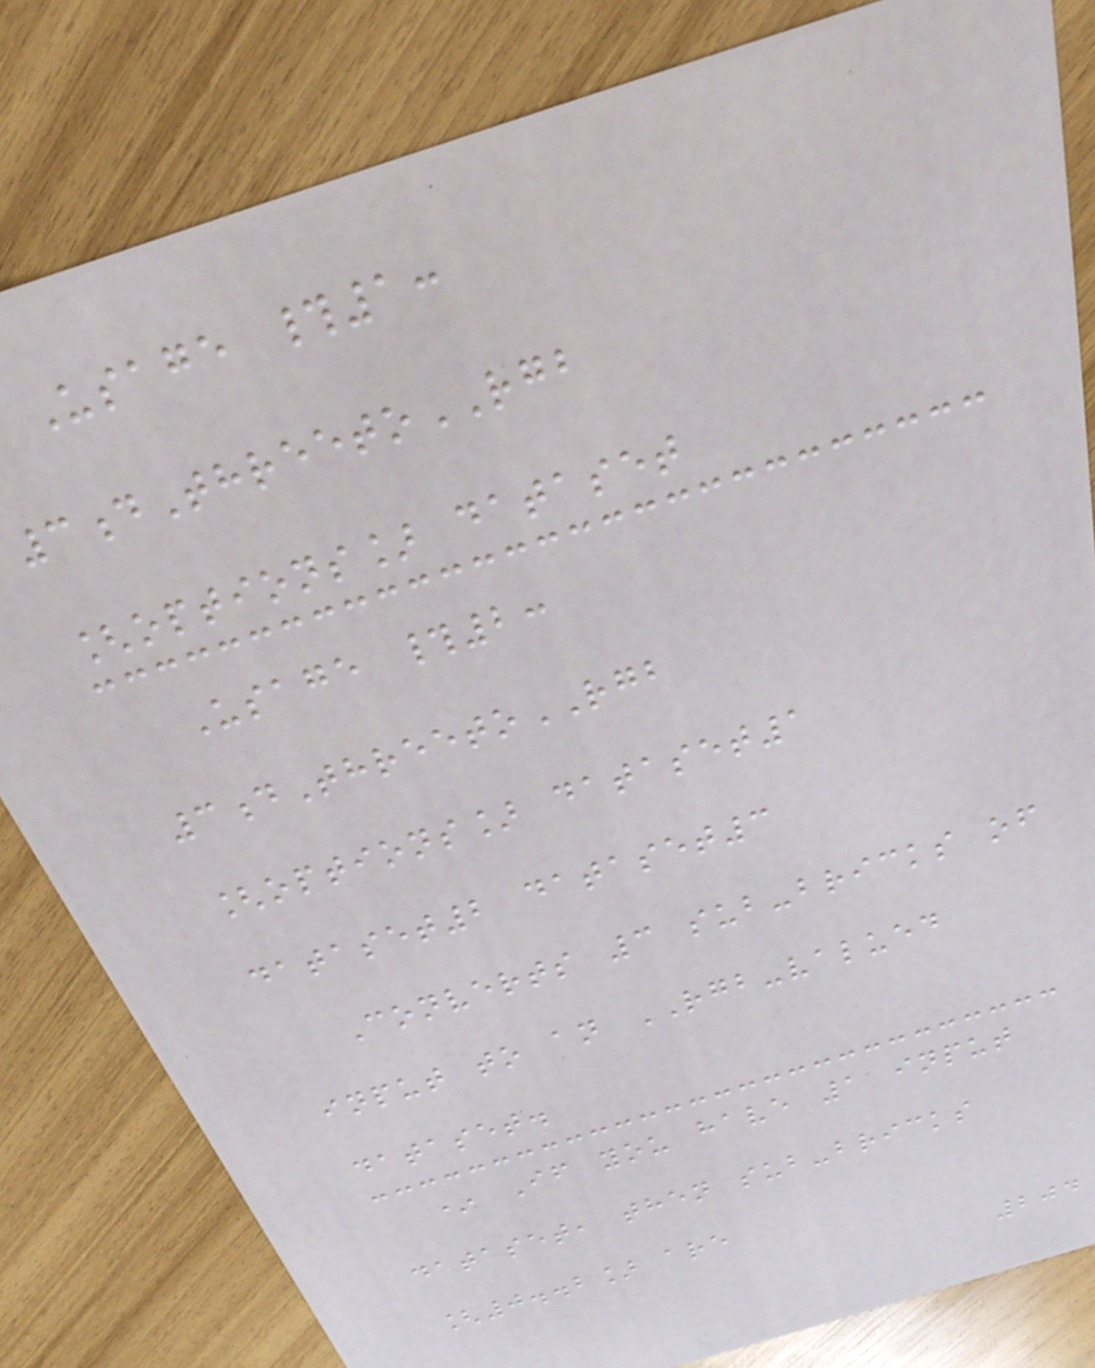Usage #1:
3dThreetoRGB
[options] dataset
Usage #2:
3dThreetoRGB
[options] dataset1
dataset2 dataset3
Converts 3 sub-bricks of
input to an RGB-valued
dataset.
* If you have 1 input
dataset, then sub-bricks
[0..2] are
204
